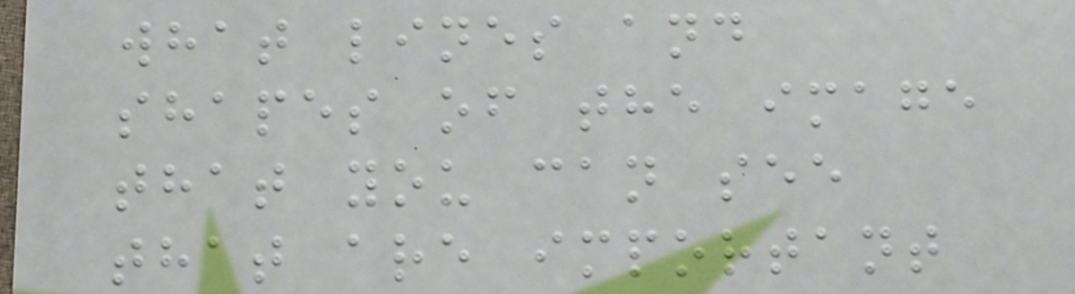what lines and
shapes of the image
that you can see
that are important
